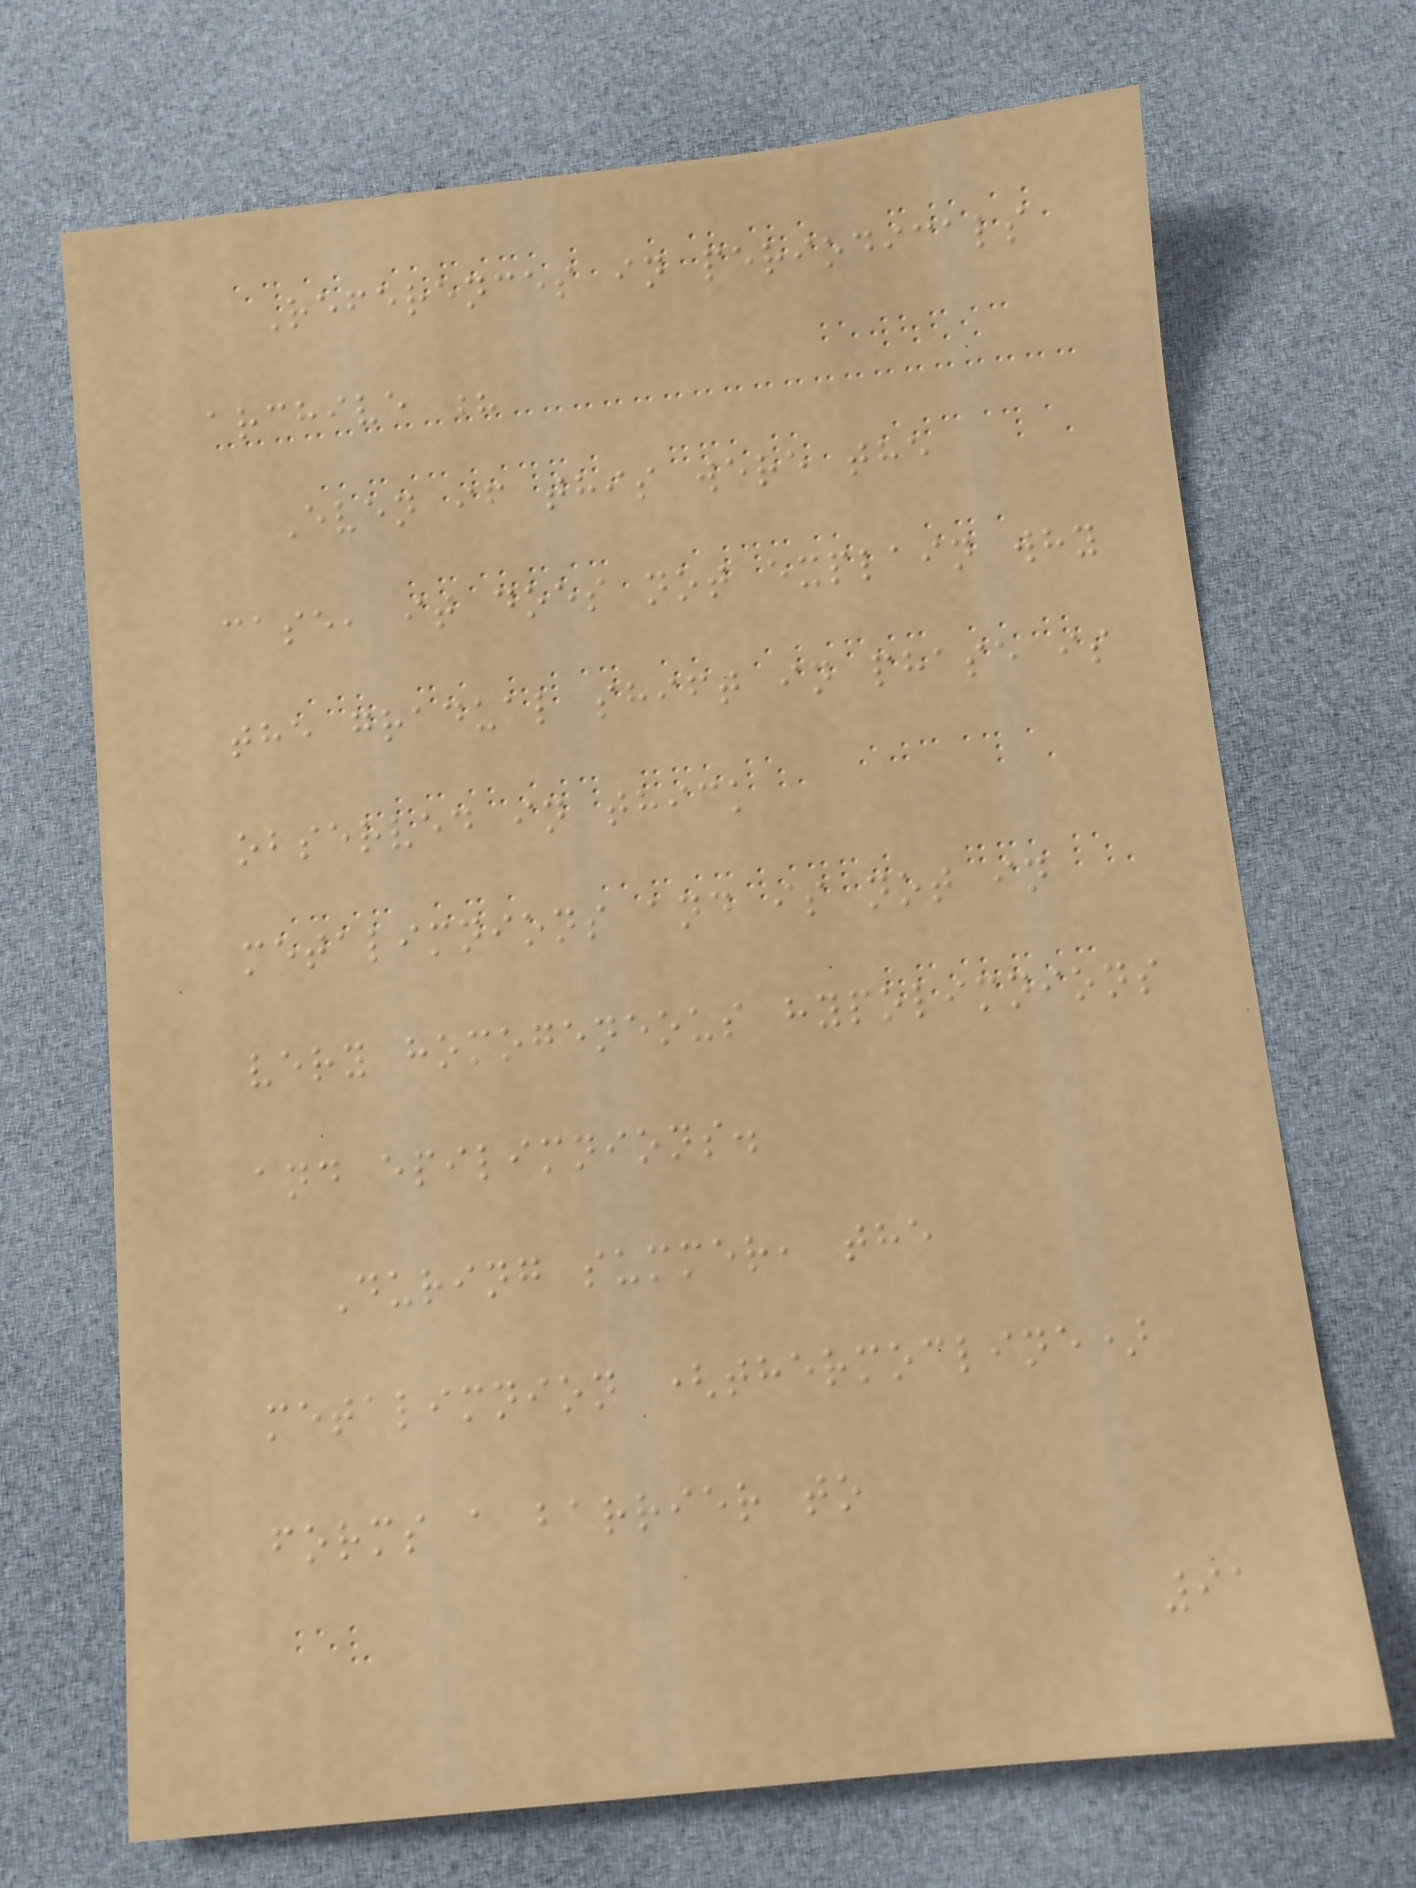References in periodicals
archive ?
Even if this were the
case, it does not explain why
the gradual shift in phase is
observed in thick
metalimnions and is not in
very homogeneous hypolimnions
and epilimnions.
During summer, the
metalimnion (thermocline)
forms a barrier to
91
